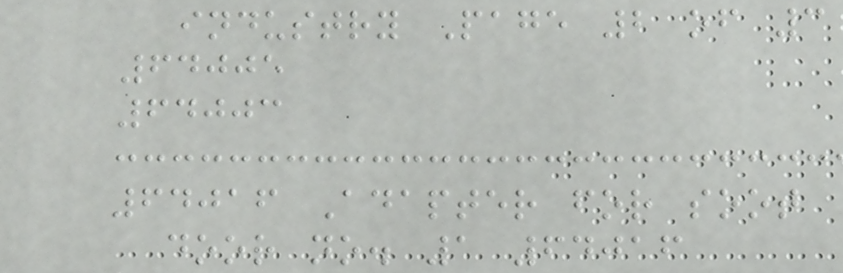industry Page 2 of 3
64005
64003
64016 Adapter for soot
door no. 1 64016
